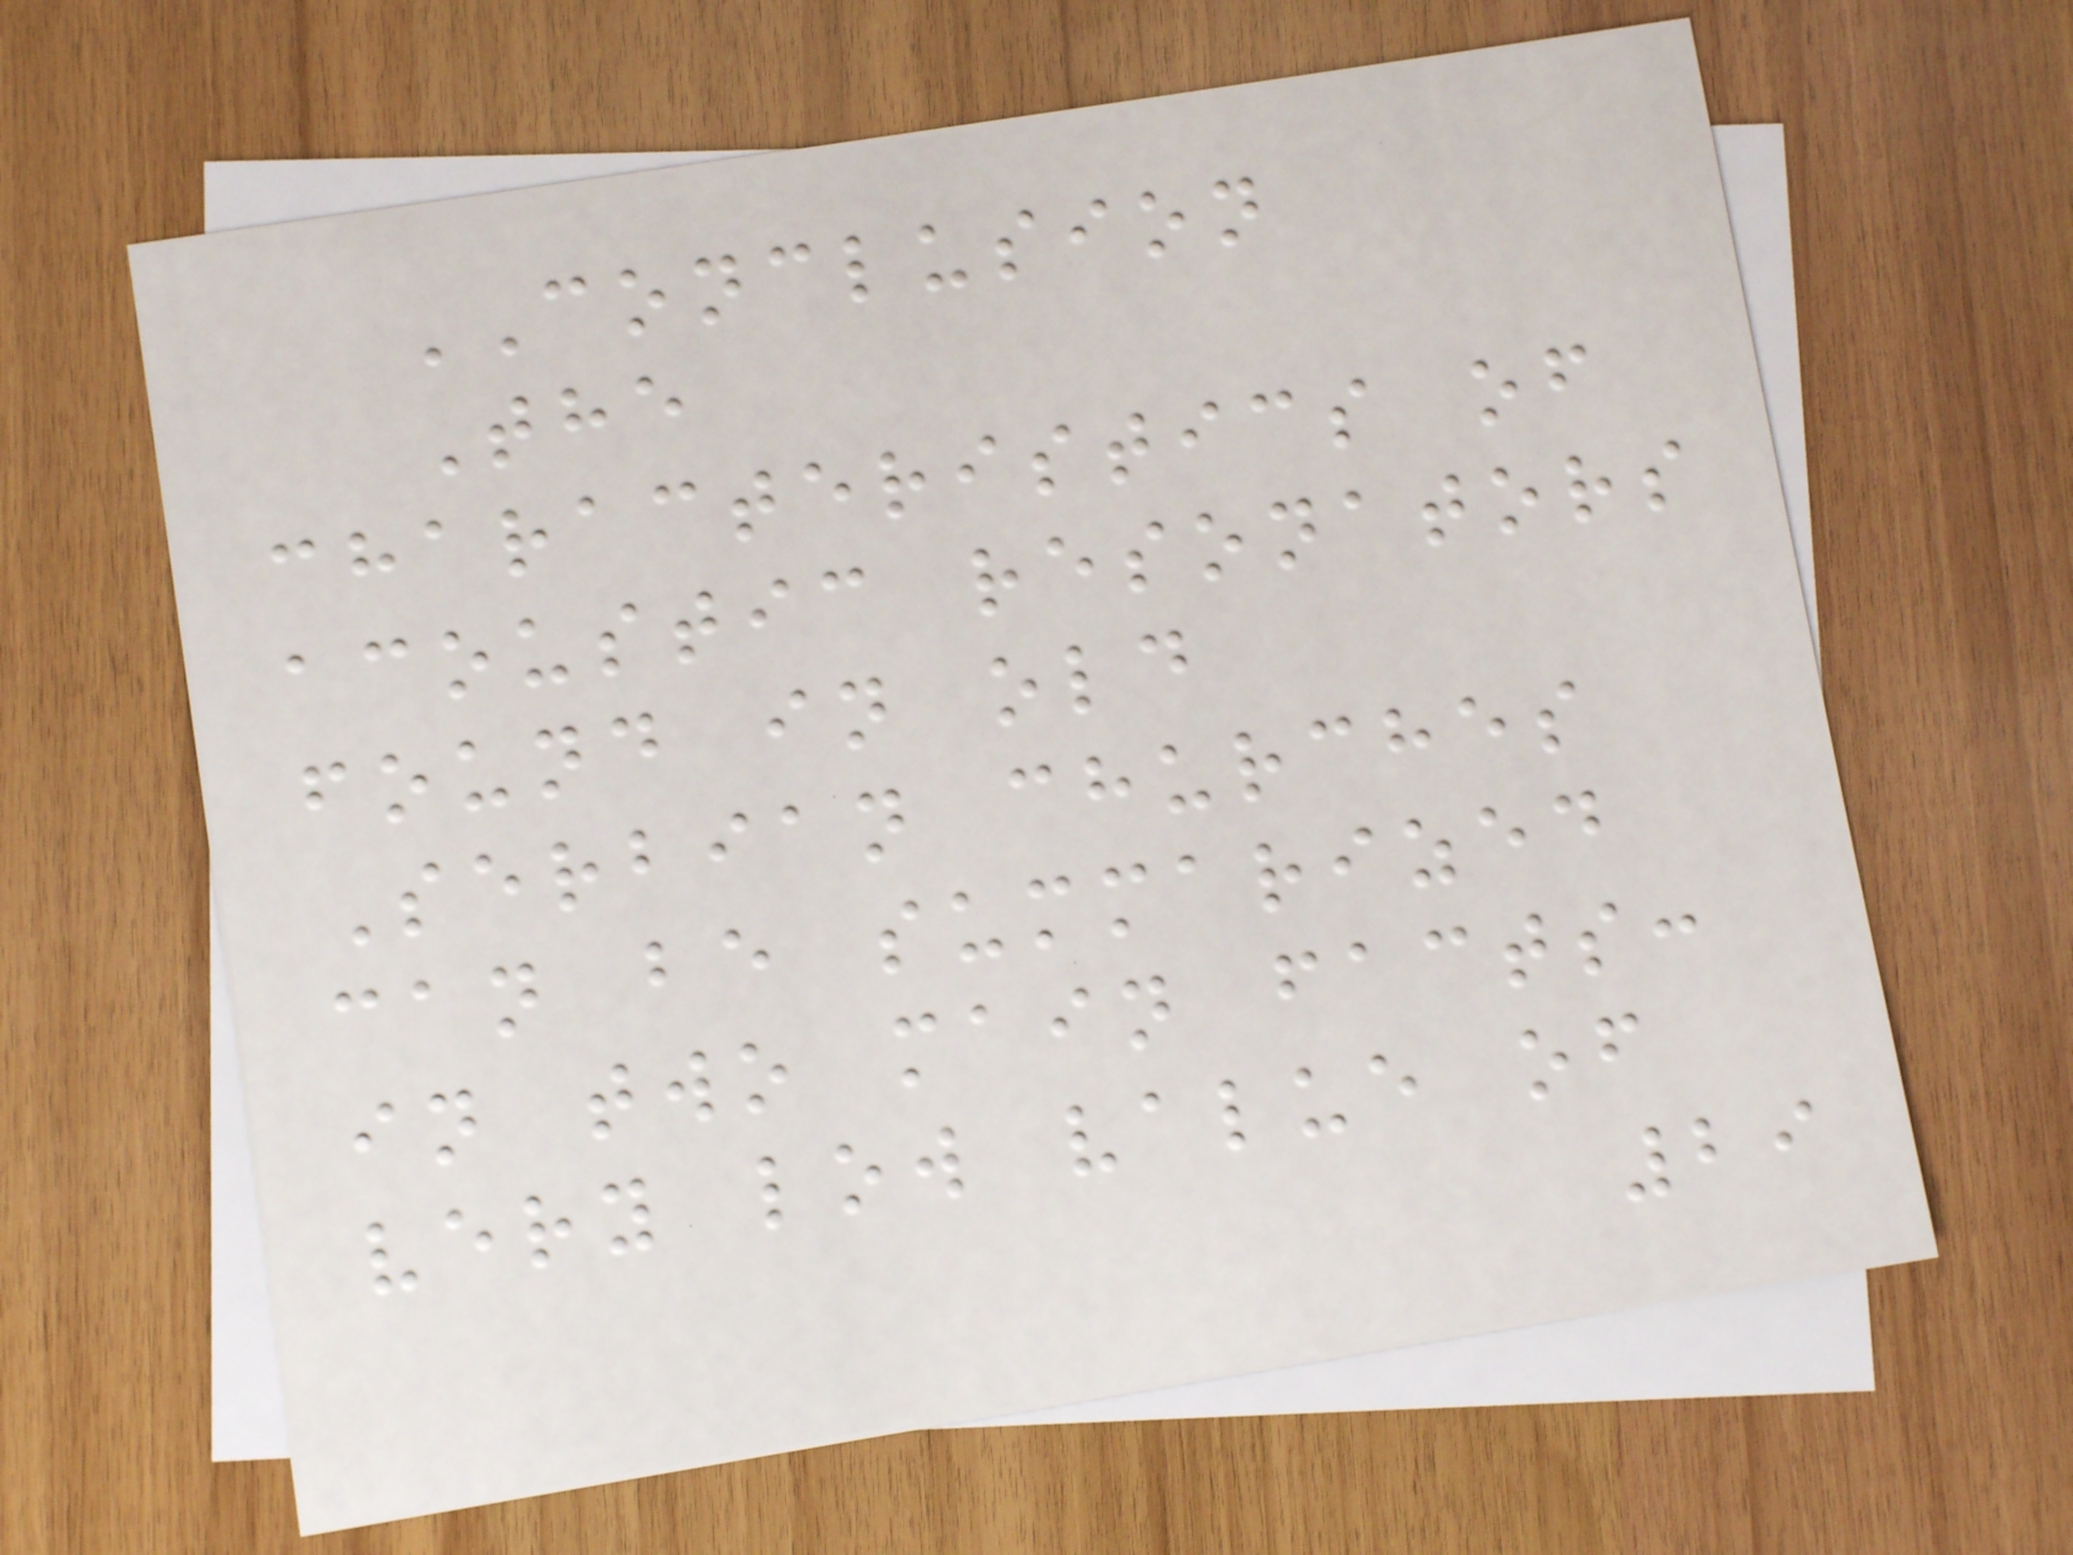CONCLUSION
The
characteristics of
acoustic resonators
found in old
Serbian churches
can be summarized
in two main facts:
very low value of
29
